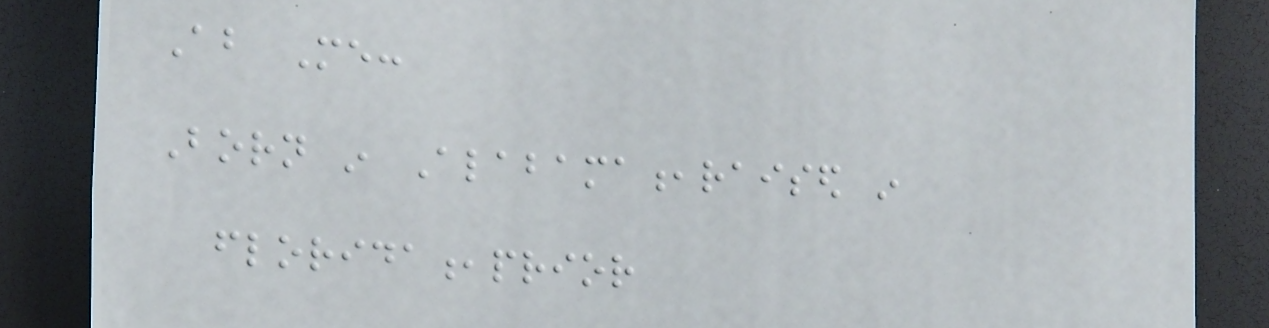About Me:
Born in Alabama,raised in
florida,prior
